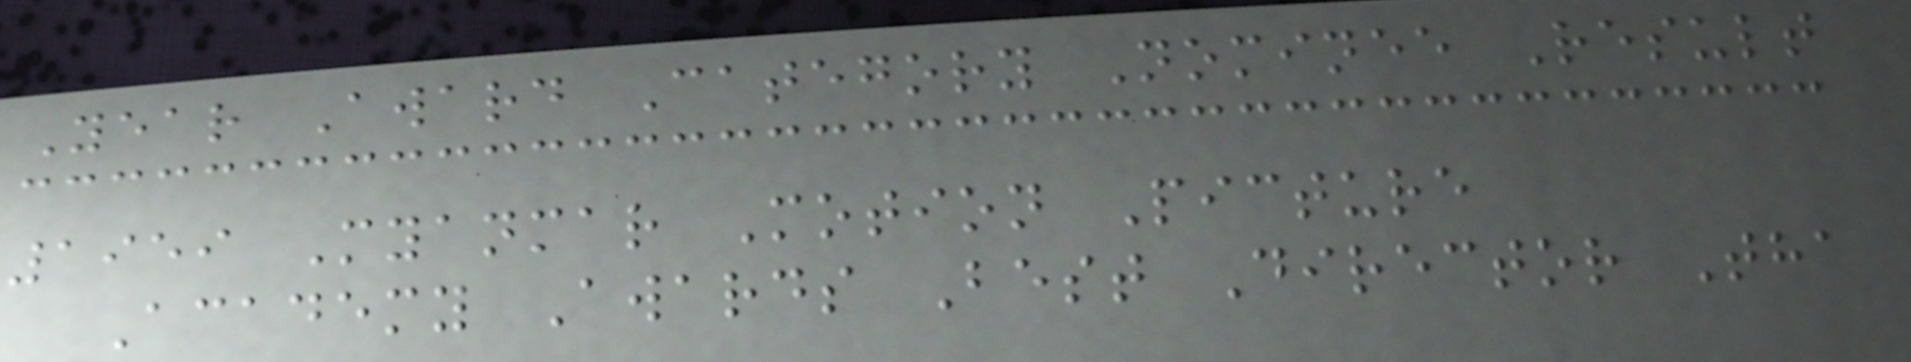Year Award Category Nominee Result
1959 Myanmar Motion Picture
Academy Awards Best Director Tha
